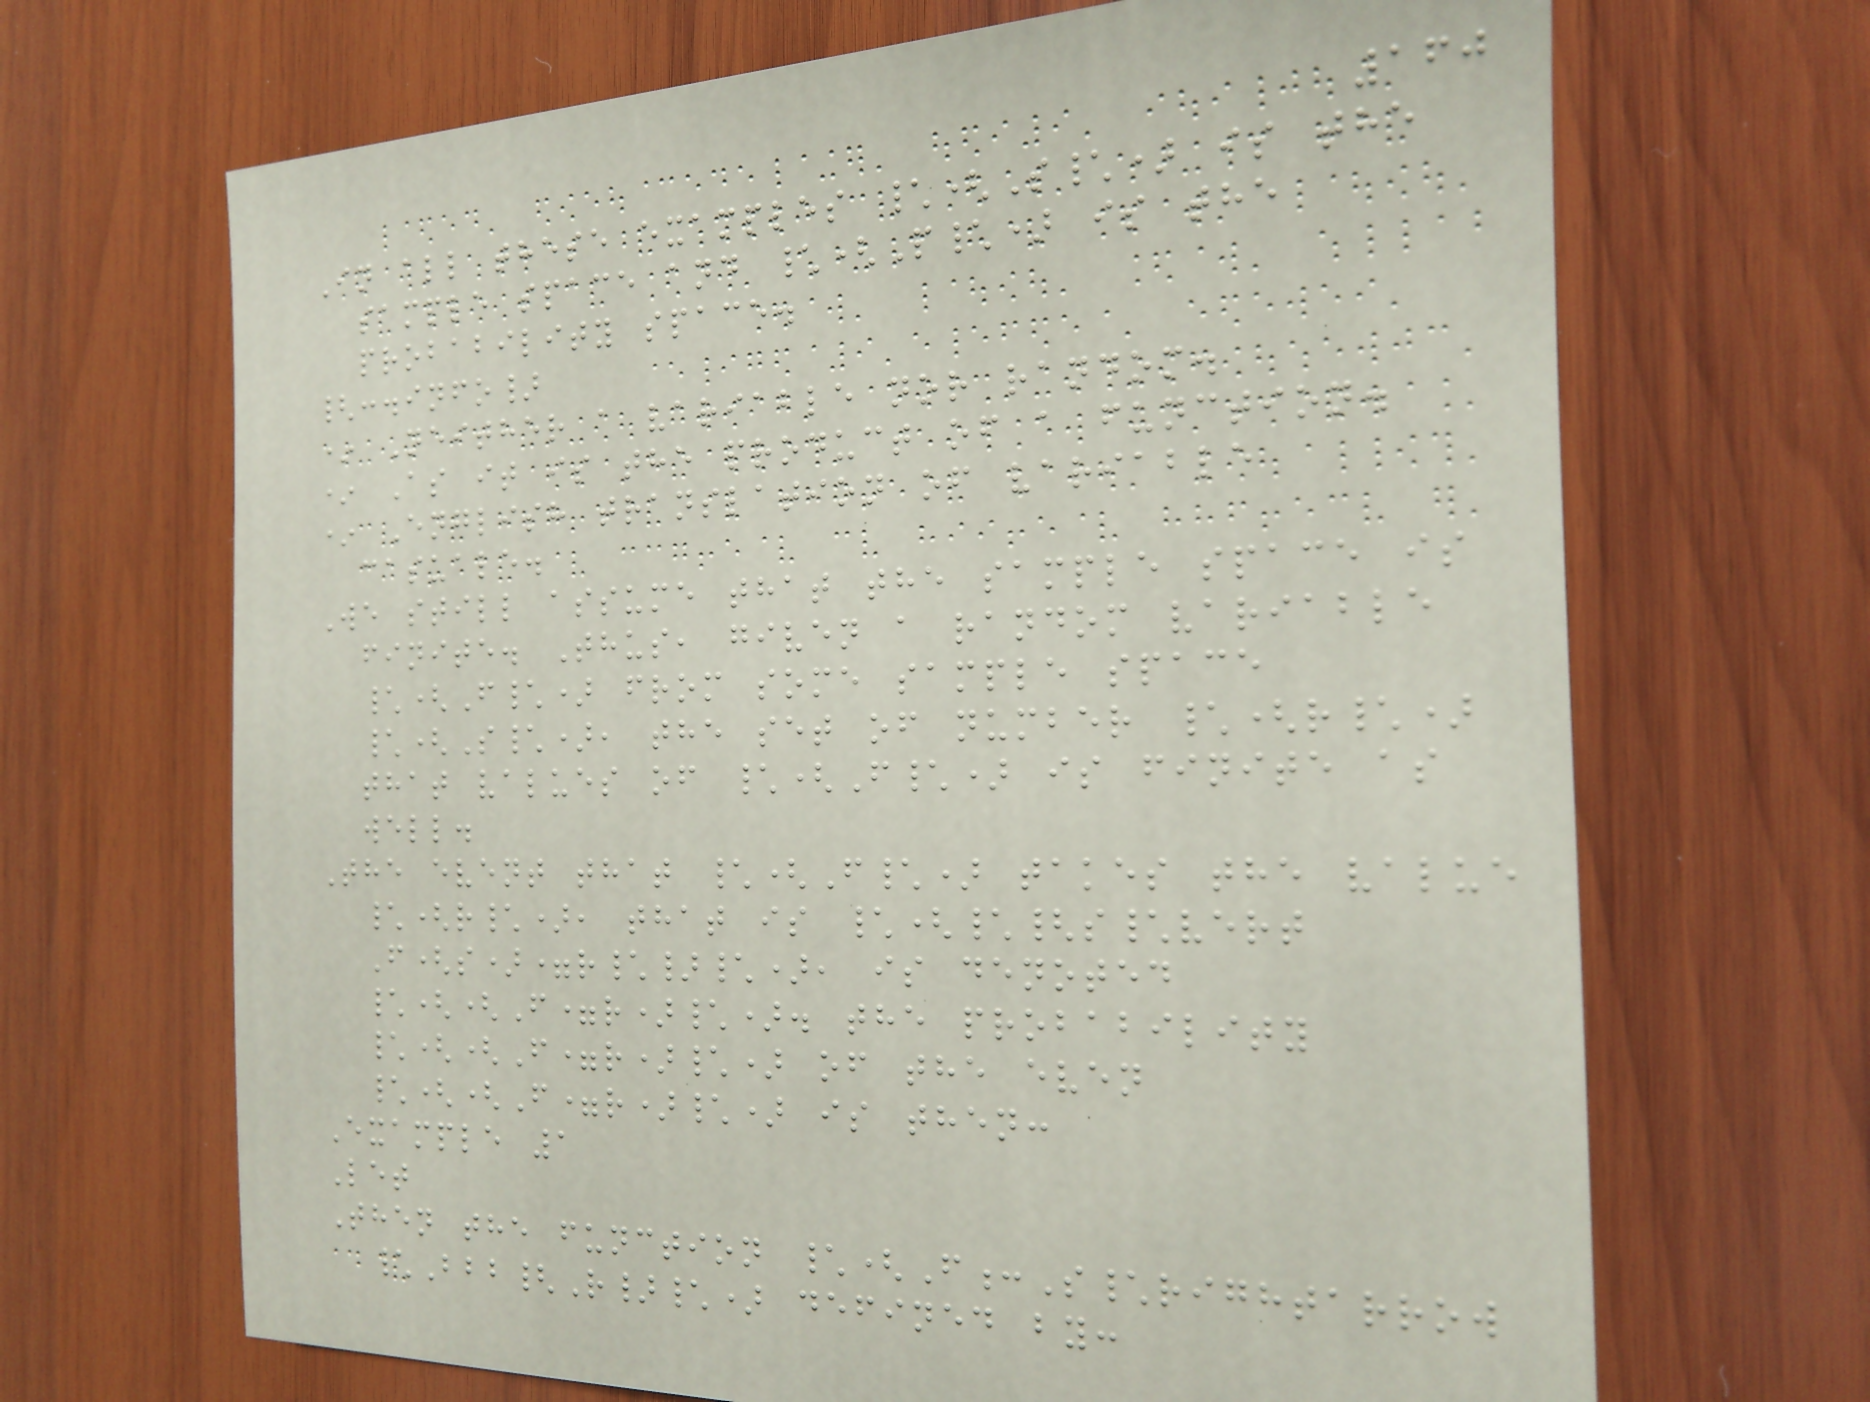160
In all these examples \(S\) is the
sample space and \(P\) is the
probability space.
{:.info}
* Neither a variable nor random.
* As it is the product of a function.
* English translation of variable
casuale.
We still assume that the sample space is
finite. Thus, given a random variable
\(F\) from some sample space
\(S\), the set of number \(r\)
that values of \(F\) is finite as
well.
The event that \(F\) takes the value
\(r\), that is \(\{s\vert
F(s)=r\}\), is denoted
\((F=r)\). the probability
\((F=r)\) of the even
\((F=r)\) is then:
Example 1
Let
Then the function \(F:S\rightarrow
\Bbb{R}\) defined by:
